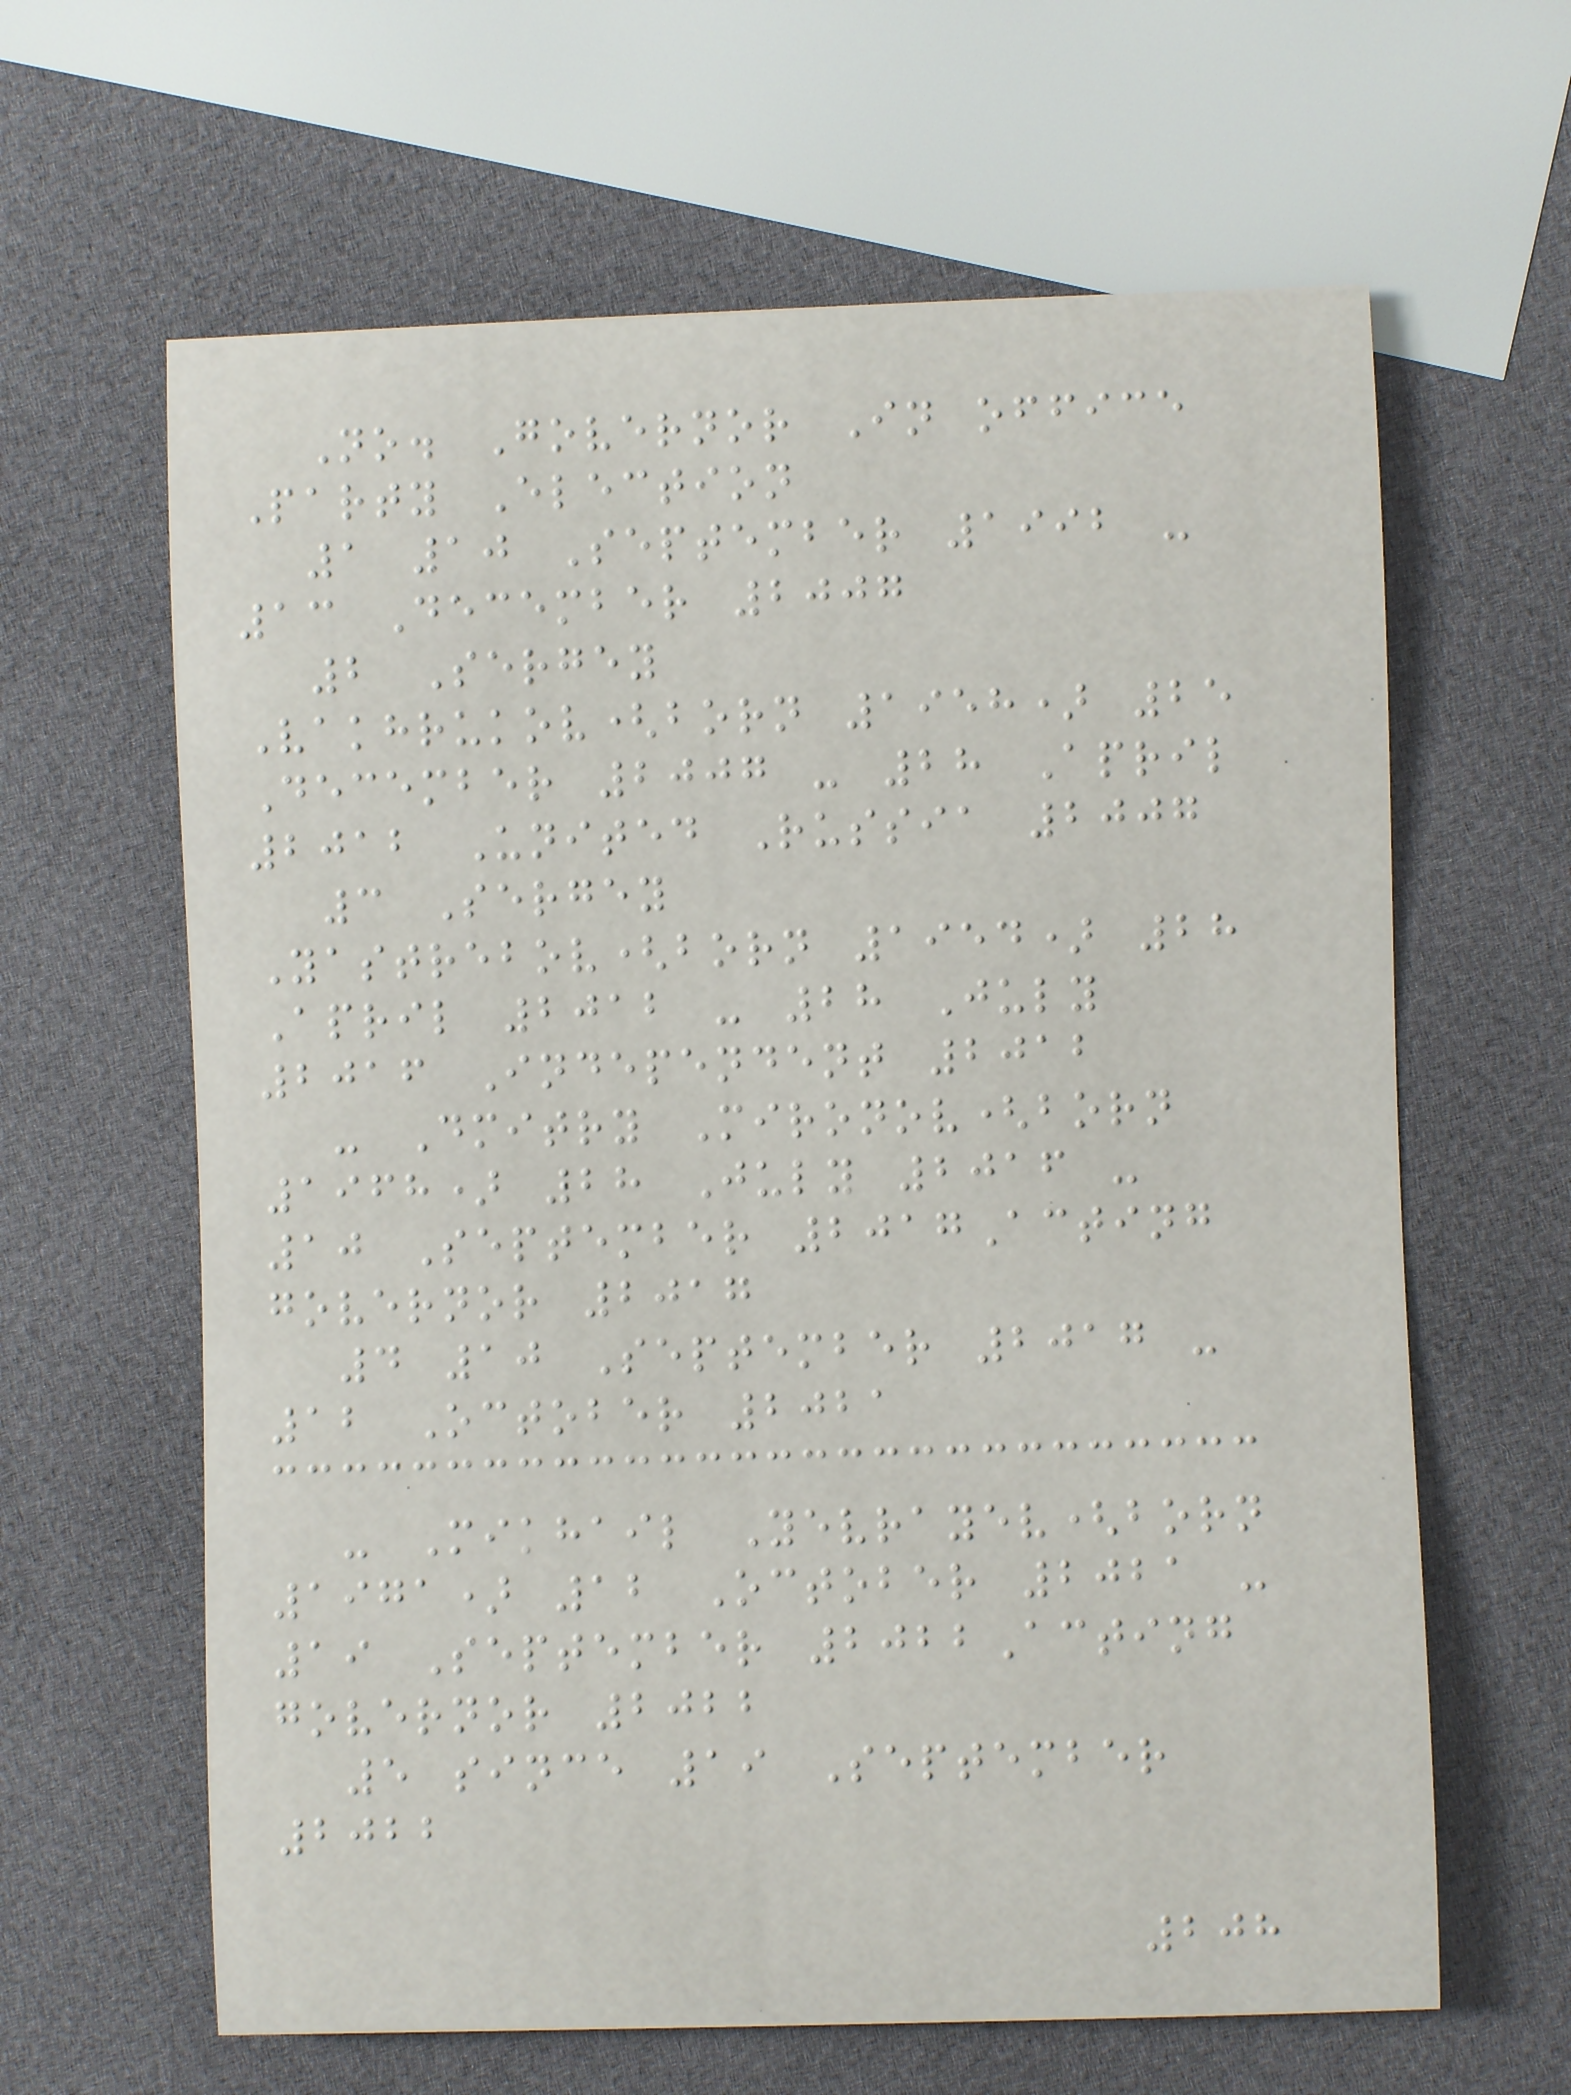No. Governor In office
Party Election
1 10 September 1992 -
13 December 2007
2 Sergey
Vakhrukov(born 1958) 25
December 2007 - 28 April
2012 United Russia 2007
3 Sergey
Yastrebov(born 1954) 28
April 2012 - 28 July
2016 Independent 2012
- Dmitry Mironov(born
1968) 28 July 2016 -
10 September 2017Acting
governor 2017
4 10 September 2017 -
12 October 2021
- Mikhail Yevrayev(born
1971) 12 October 2021 -
19 September 2022Acting
governor 2022
5 since 19 September
2022
208
